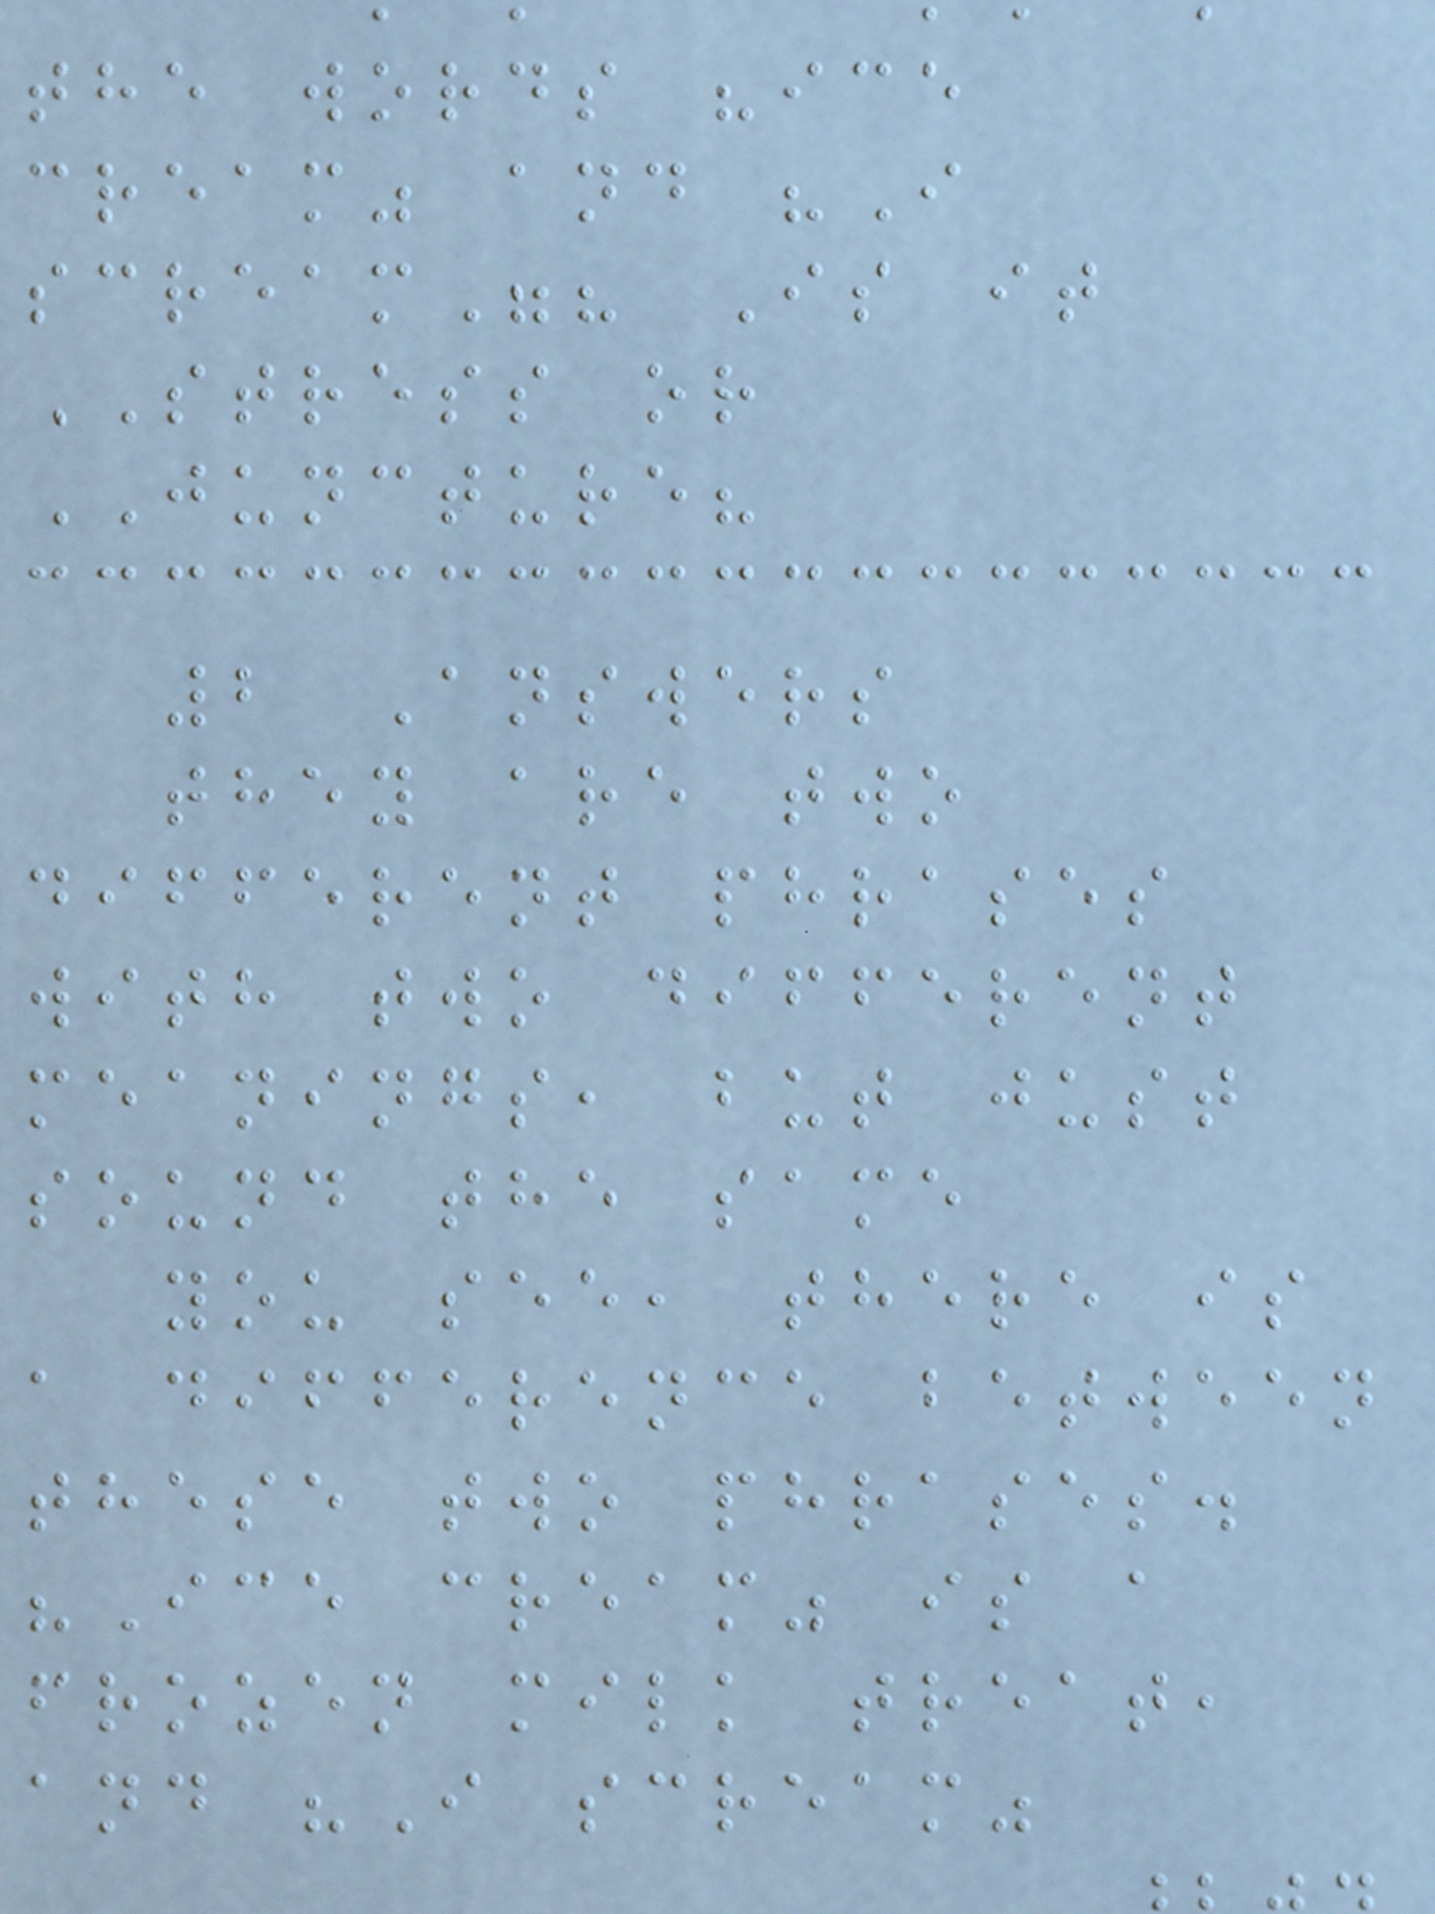the words "ice
cream" and "I
scream"? Is it
STRESS or
JUNCTURE?
2 Answers
they are two
different phrases
with two different
meanings, but just
sound the same
you see, there is
a difference between
these two phrases.
"Ice cream" is a
frozen milk treat,
and "I scream"
